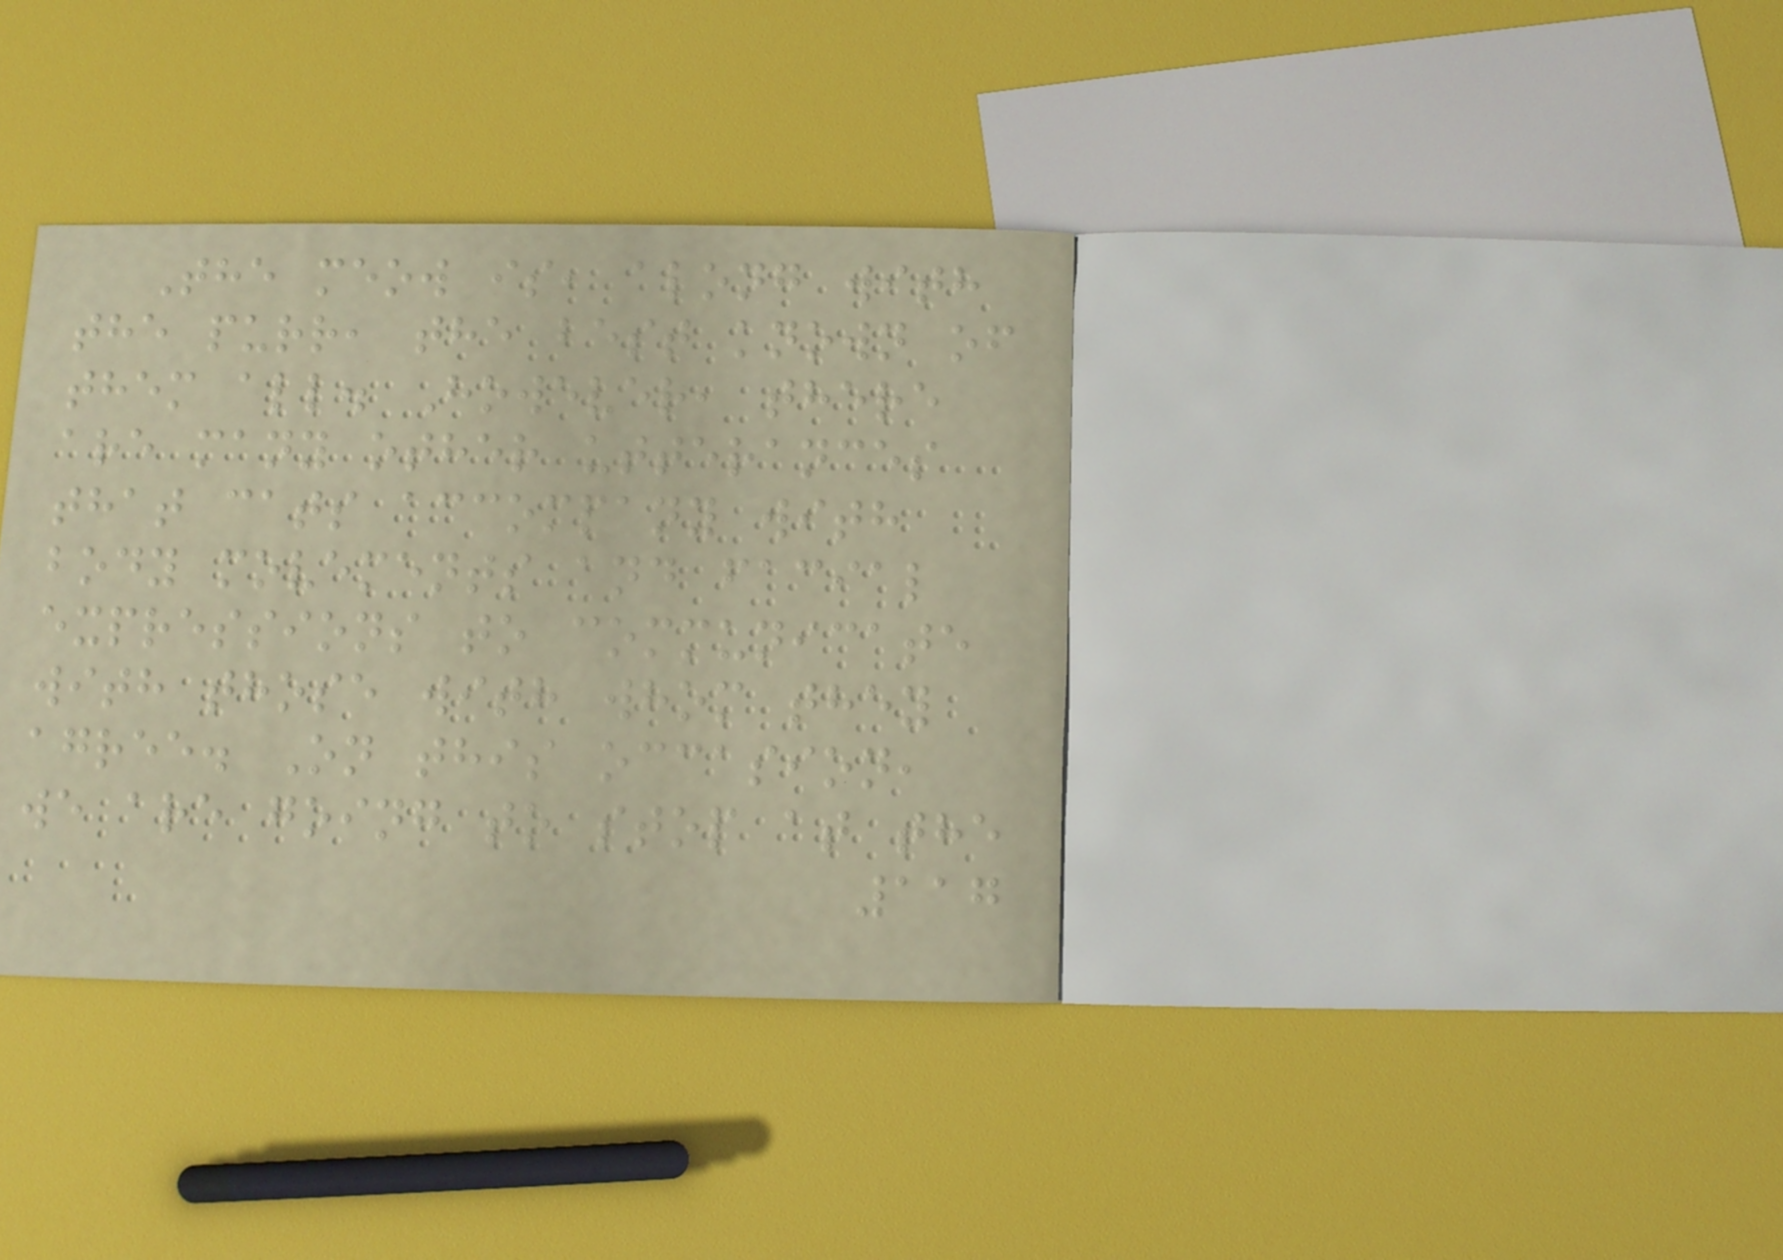The meow is, along with
the purr, the best known of
them all. However, there
are many other utterances
that cats accompany with
body movements and facial
expressions to communicate
with those with whom they
agree. On this occasion,
we are going to stop at the
117
